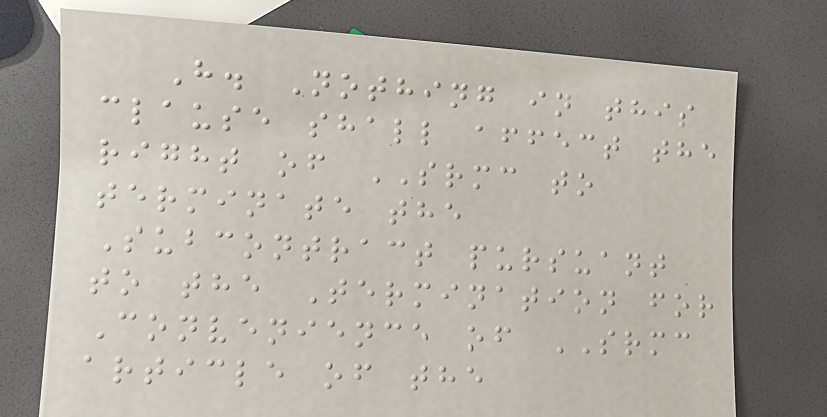H. Nothing in this
clause shall affect the
right of SRMC to
terminate the
Subcontract pursuant
to the Termination for
Convenience of SRMC
article of the
